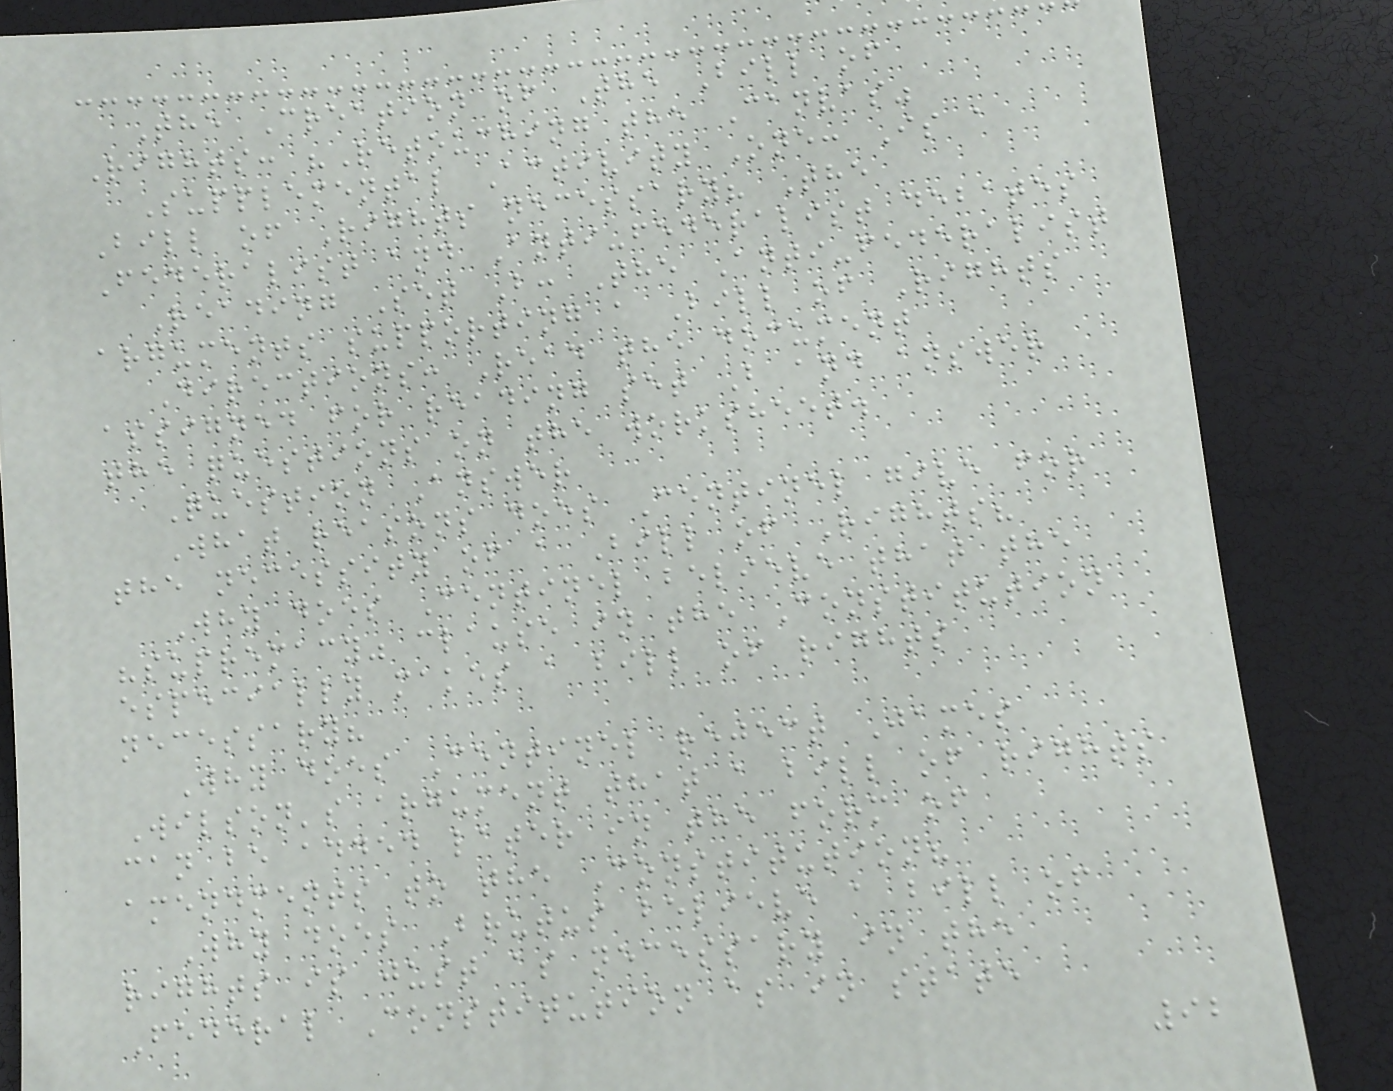The Creation of The Bill of
Rights: "Retouching the Canvas"
Supplemental Activity One: Is a
Bill of Rights necessary? The
Federalist and Anti-federalist debates
Reading Set B: The Anti-federalist
arguments supporting a Bill of Rights
Directions: Read the document
assigned for reading set B and answer
the questions on the worksheet.
Question Answer
What reasons does Centinel give for
the necessity of a Bill of Rights?
Why does Centinel believe that the
"supremacy" clause in the Constitution
especially makes a bill of rights
necessary?
Why does Centinel reject James
Wilson's argument that a bill of rights
can be added later in the form of
amendments to the Constitution?
Why does Brutus believe a bill of
rights is just as necessary in the
Federal Constitution as in state
92
